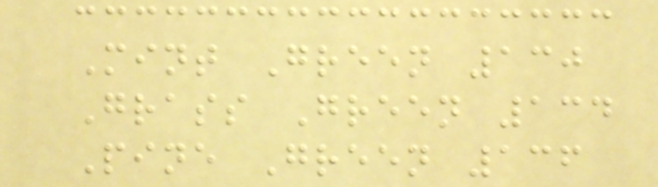Mint Green 130
Grass Green 134
Pine Green 136
